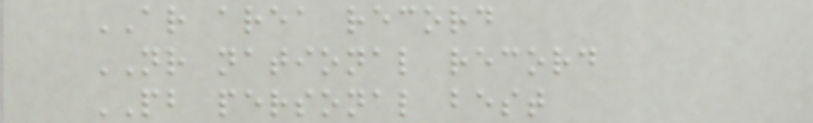AR area record
NR national record
PB personal best
